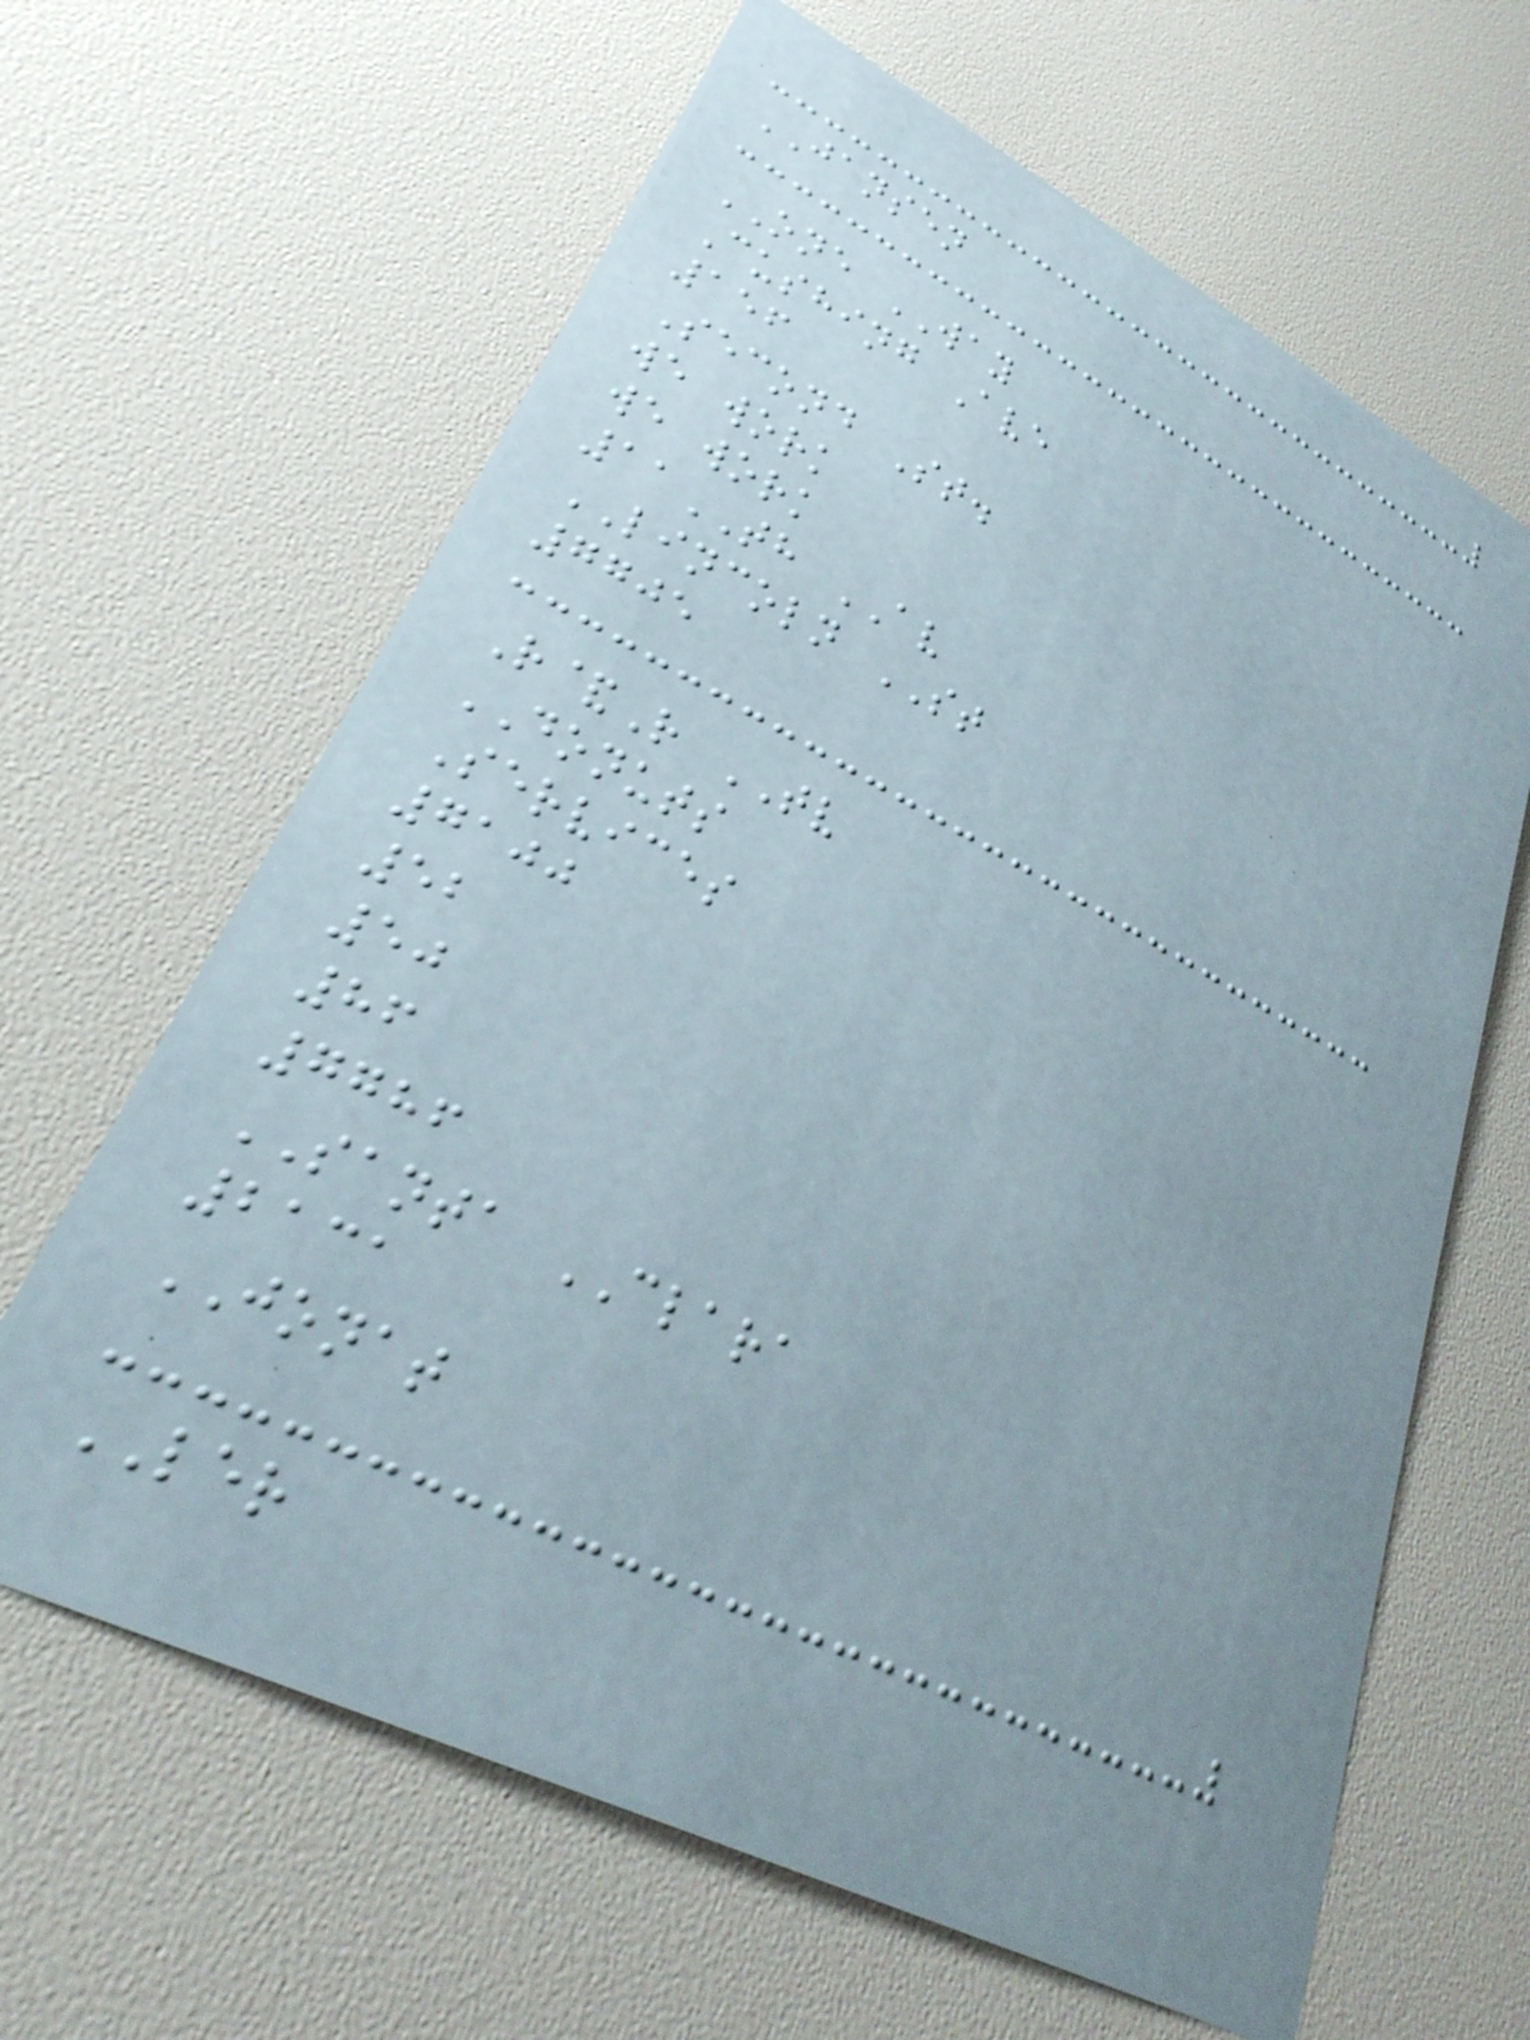JANSEN
ONE WAY
Cushing Ave
156
Second St.
we work
we work
11TH AV
LINCOLN ST
7705
R&R TV
DONUTS
Services
7100
52
50
86
7786
SANTA CLARA
2131
JONAT
LER
